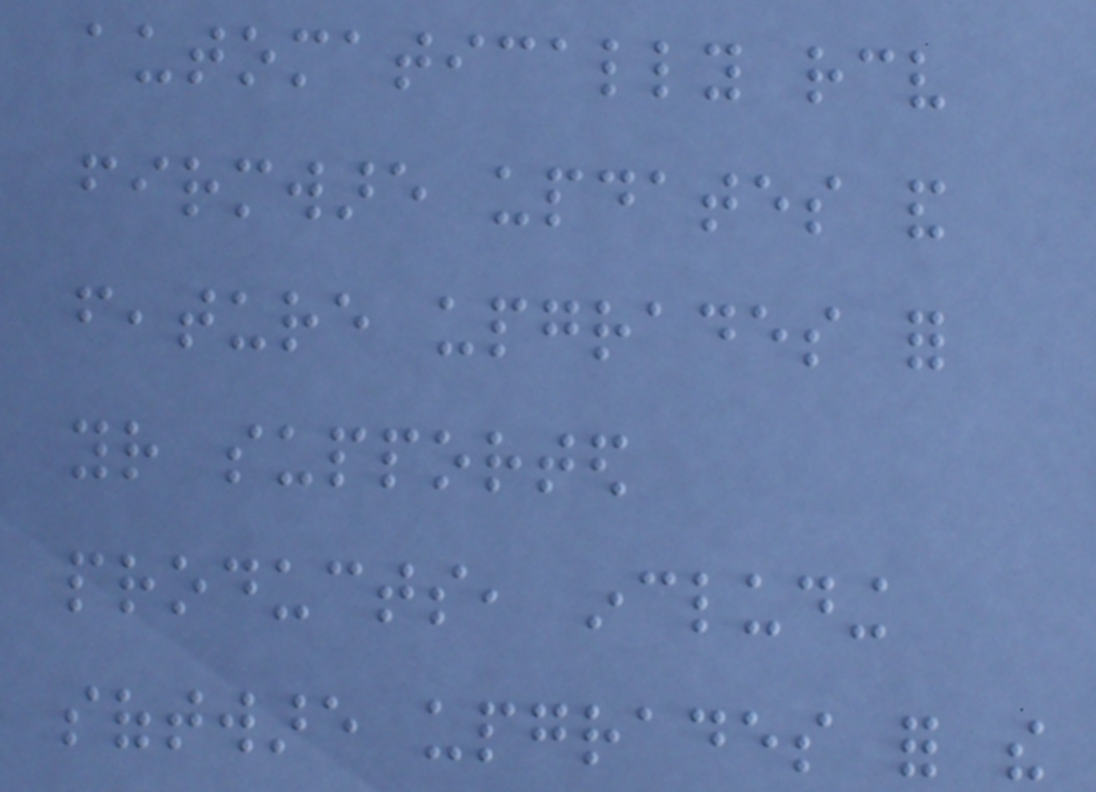automatically receive
firmware updates and
feature upgrades for
your supported
products, including
software upgrades for the
